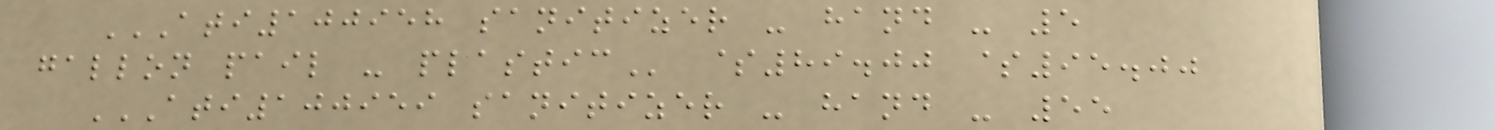ATI100958 SANITIZER - HAND - 5
GALLON PAIL - PLASTIC $89.00 $95.00
ATI100959 SANITIZER - HAND - 55
